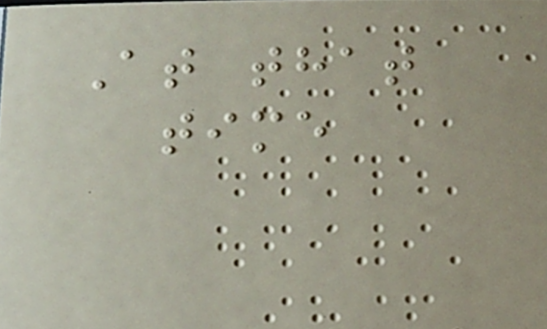At that
time
